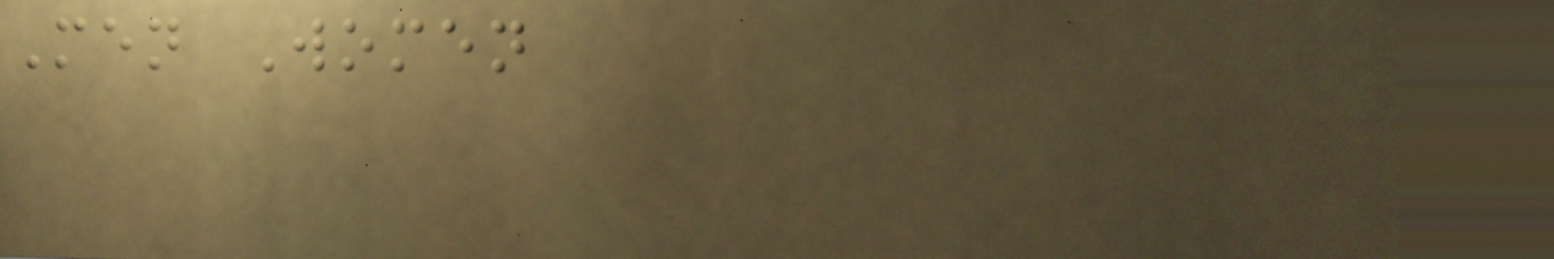Men Women
